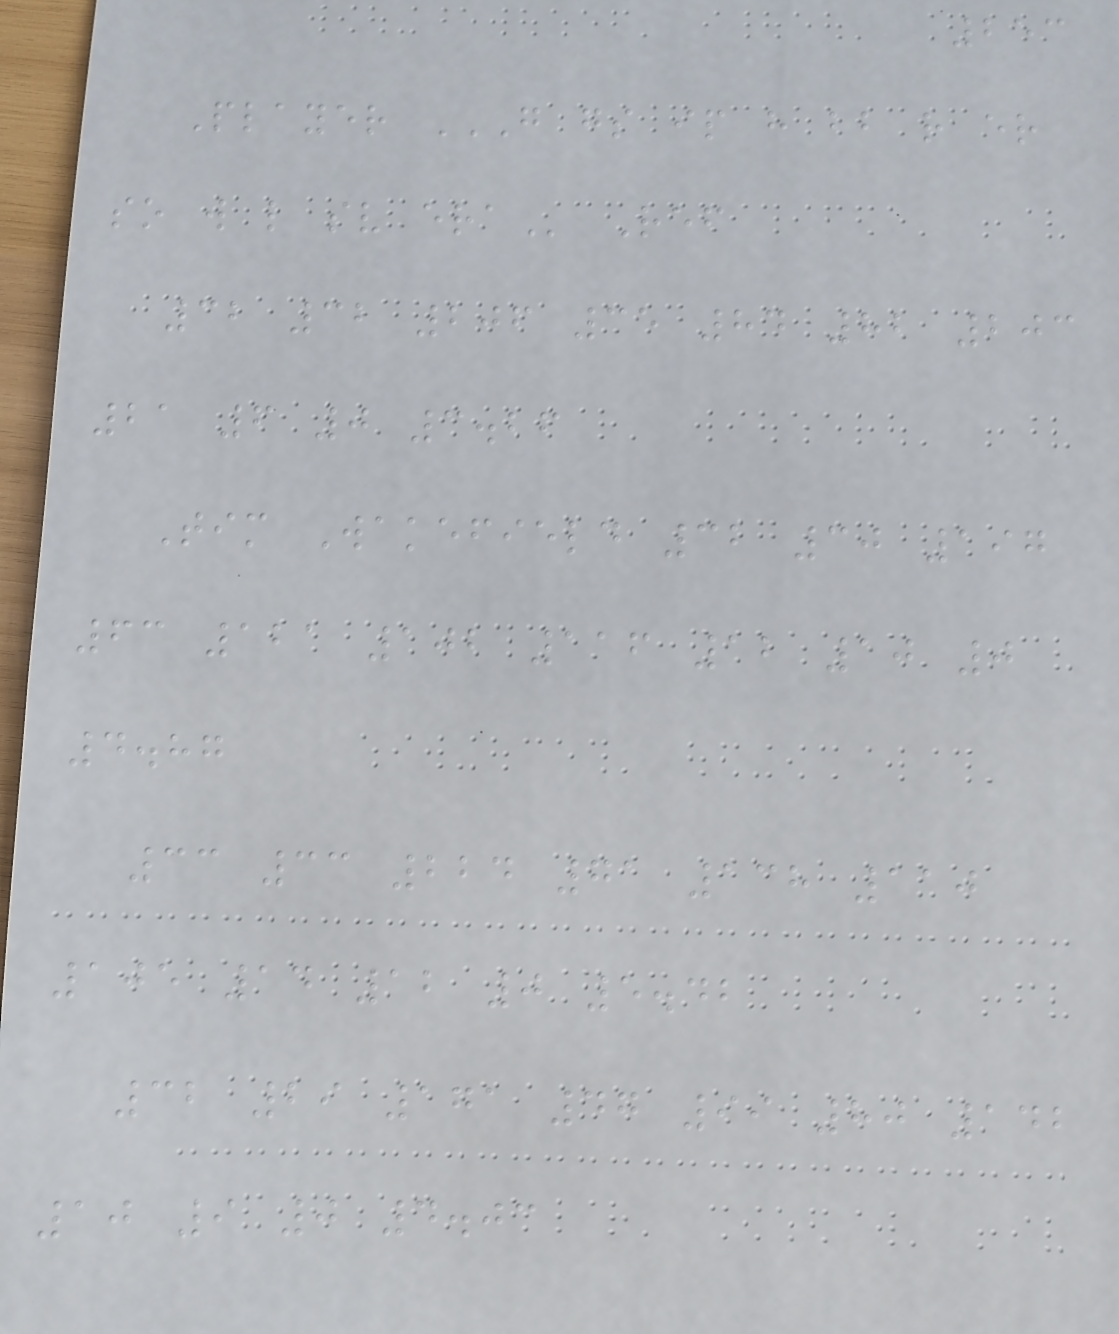253
Player G GS IP H BB R ER
SO W L SV ERA Ref
32 32 206 35 84 82 203
21 6 0 3.26
Tim Wakefield 32 30 197
63 121 102 116 12 10 0
4.87
33 33 224 71 138 110
105 14 12 0 5.42
32 29 171 47 99 80 142
10 9 0 4.03
